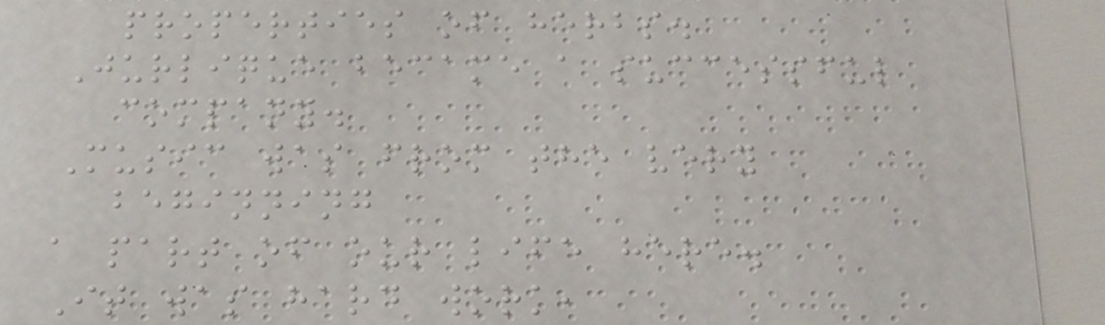properties of herbs.
Jurlique became a successful
company.
Music was from the very
beginning
a part of our life here.
It was hard work,
